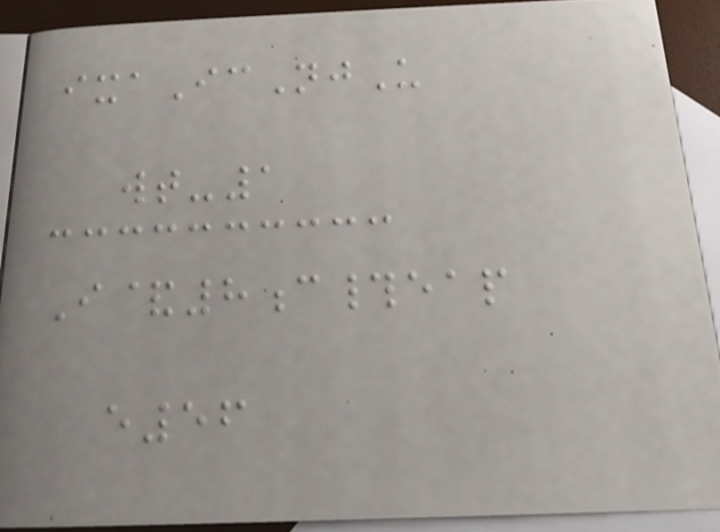ixaIcNjU
wt-1
I&8c#eap
e56
